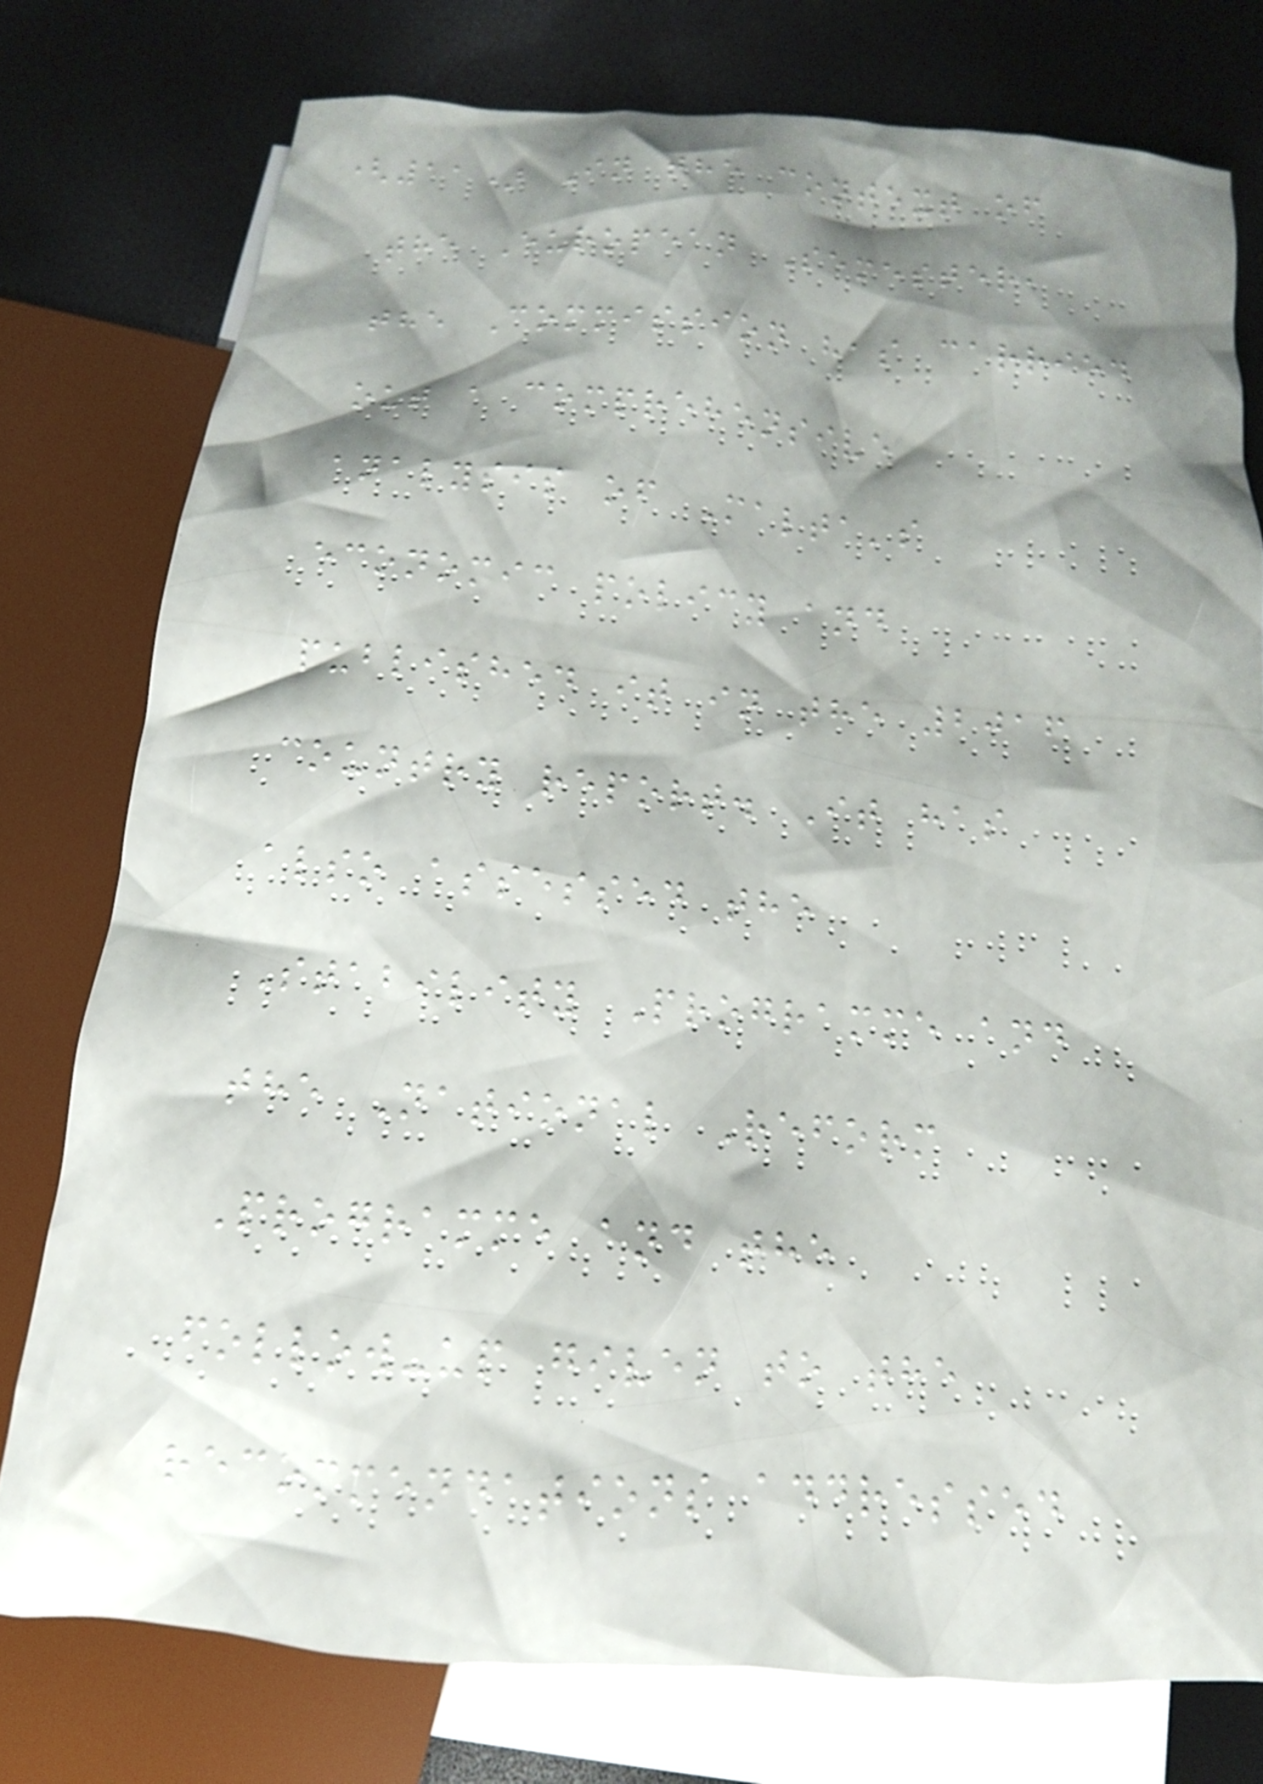(11) In the context of
the European Semester,
the Commission has carried
out a comprehensive
analysis of Malta's
economic policy and
published it in the 2016
country report. It has
also assessed the
Stability Programme and
the National Reform
Programme and the
follow-up given to the
recommendations addressed
